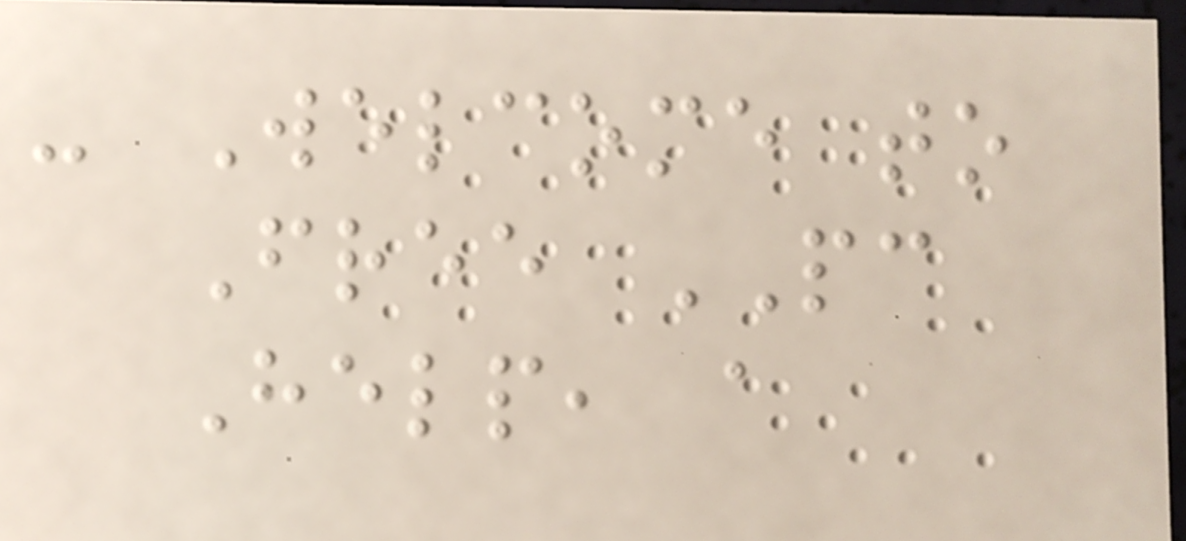- Welcome to
Free PC
Help, a
